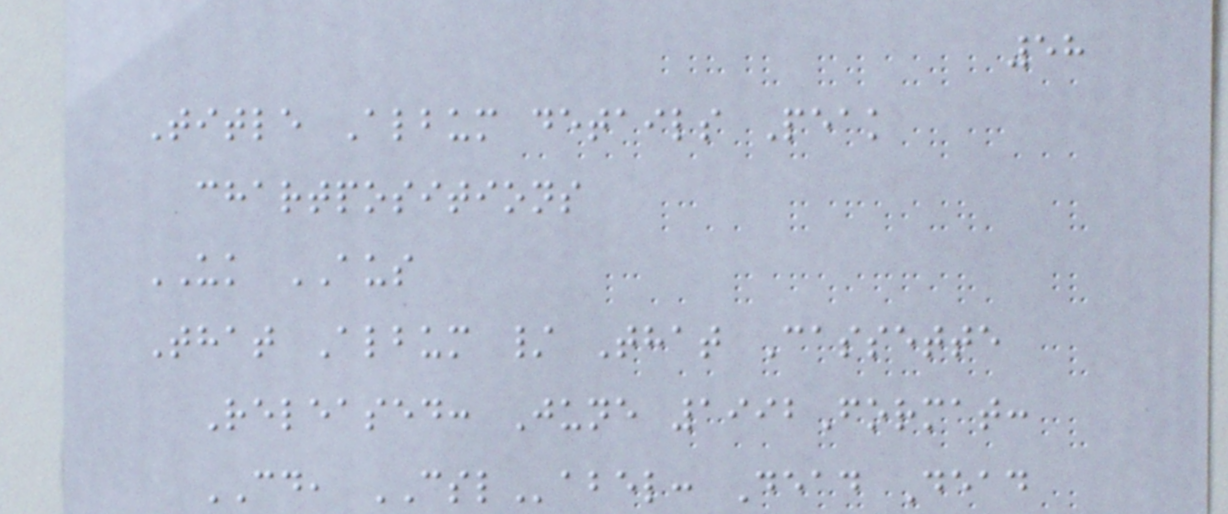58
Title Album details Peak
chartpositions
UK AUS
That Album / That Cassette
Released: June 1992Format:
CD, CSLabel: Dead Dead
